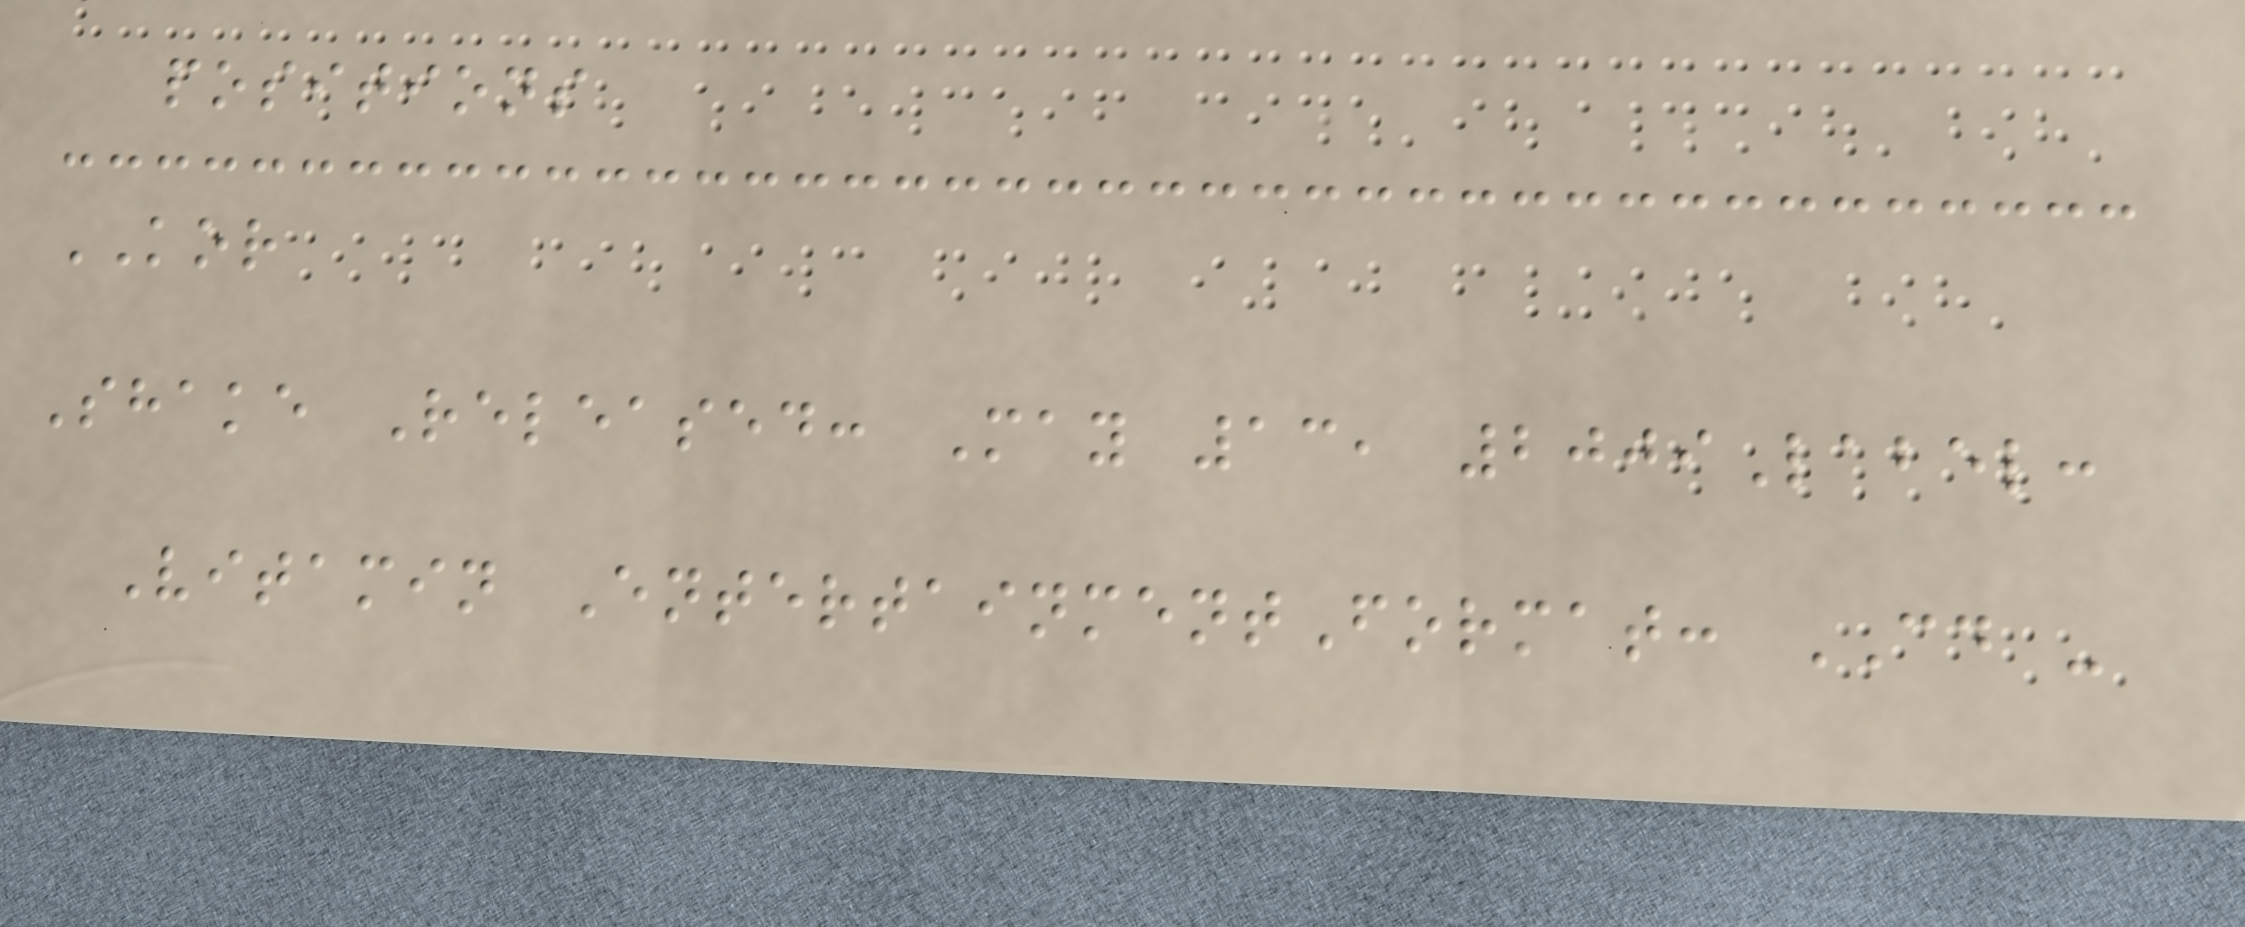positions
KOR
Shake Released: May 13, 2009Label:
Vitamin EntertainmentFormat: CD -
